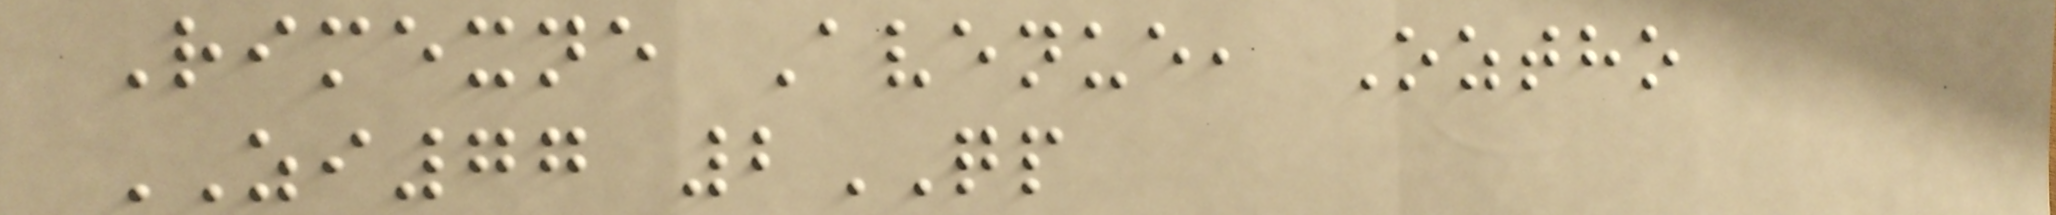Rimexne Avenue, Oztho
ZI77 2QP
